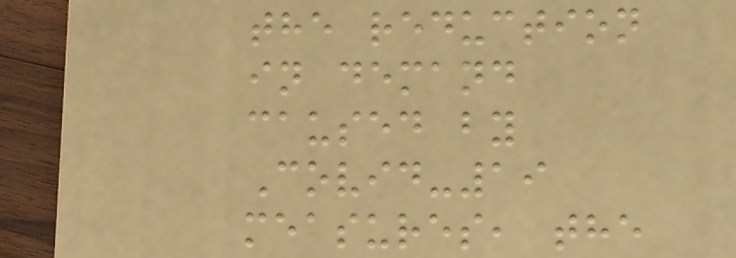the reduction
in demand
caused by
Covid-19
measures, the
